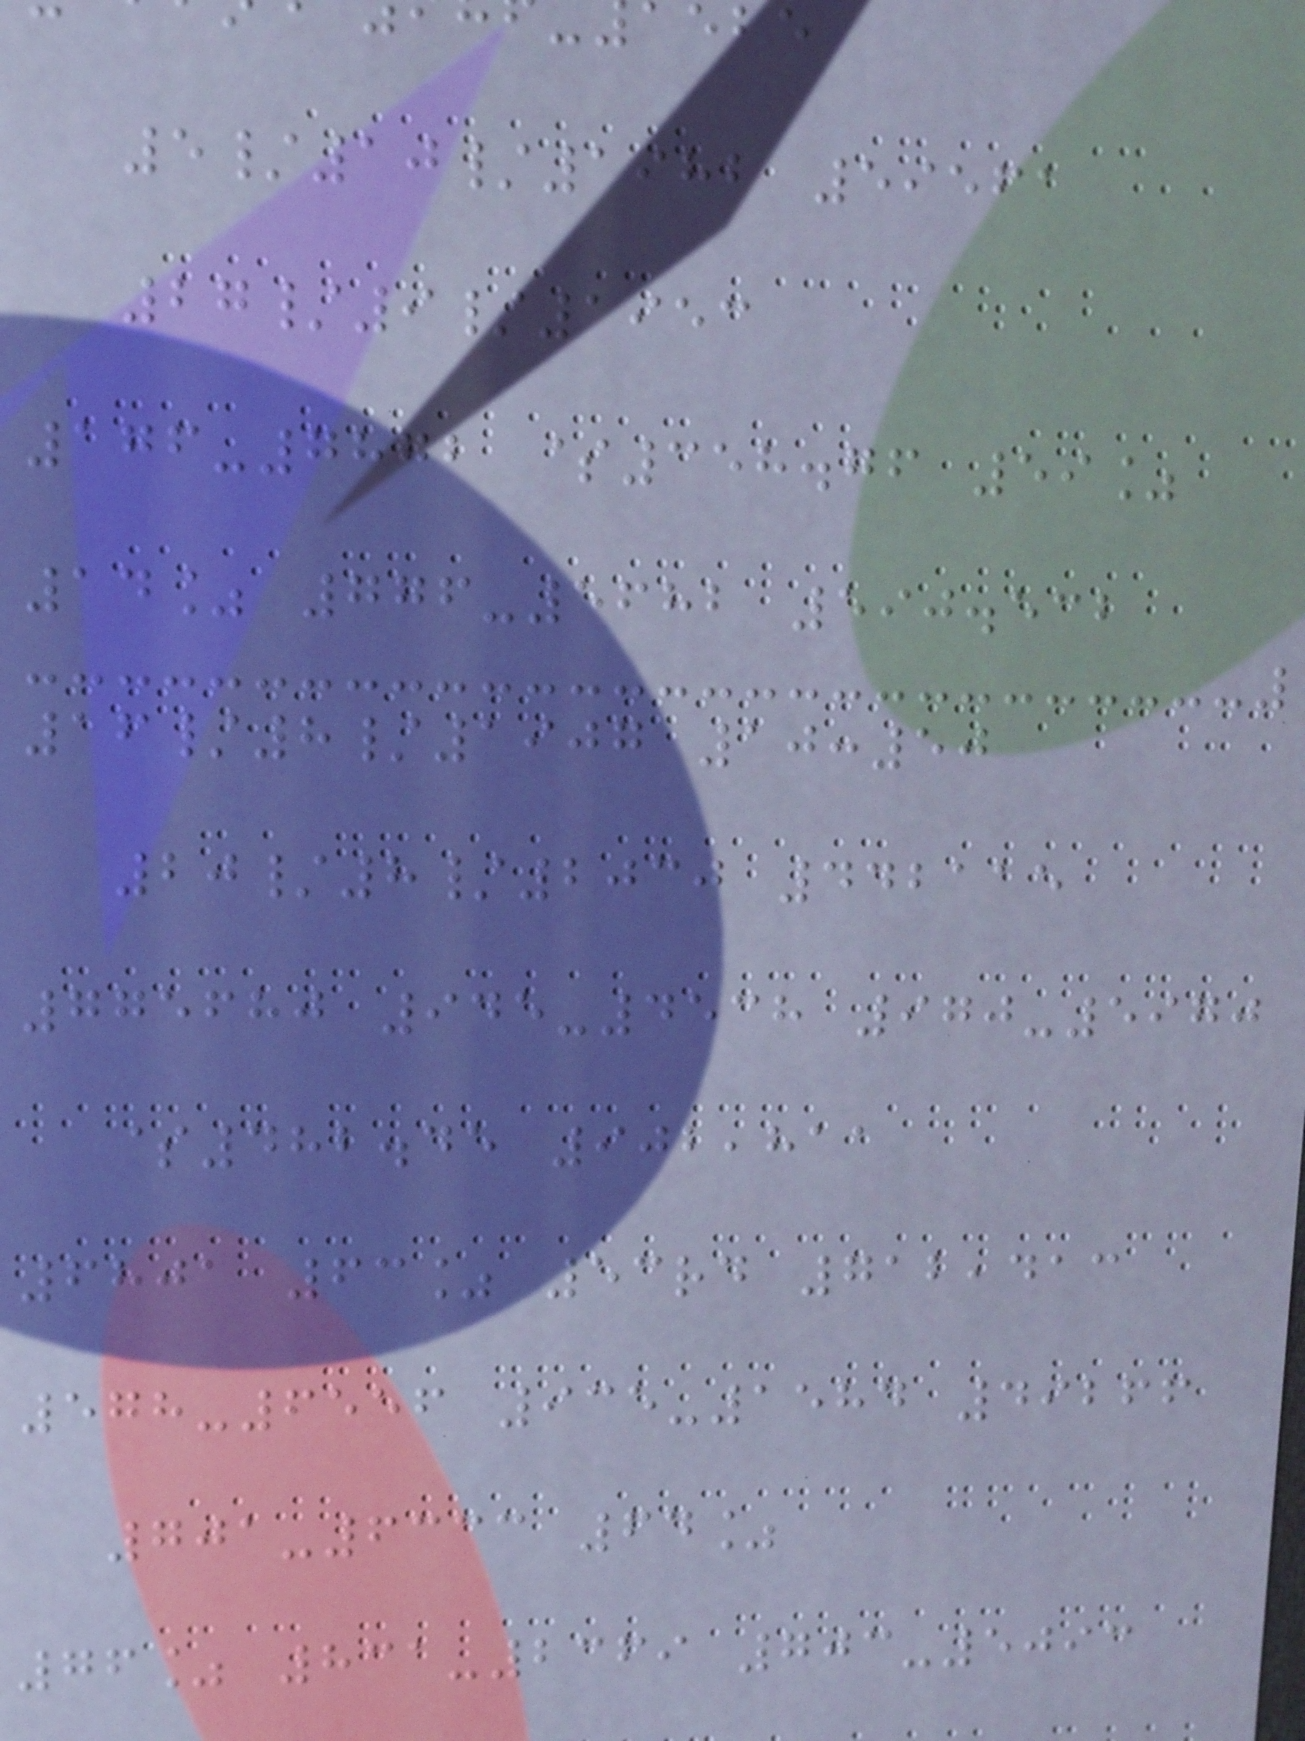5/10/1982 59561
27/9/1953
176-7872 $358.76 59%
14% 776-5682 590.532
16/8/1907 10:50
20/8/2030 442115
775680 945-4538 970-5970
$482.45 902,811
6801 63% 53rd 712,413
578-6556 935-1584 49266
701-6333 64%
76% 831-2369 703-5093
